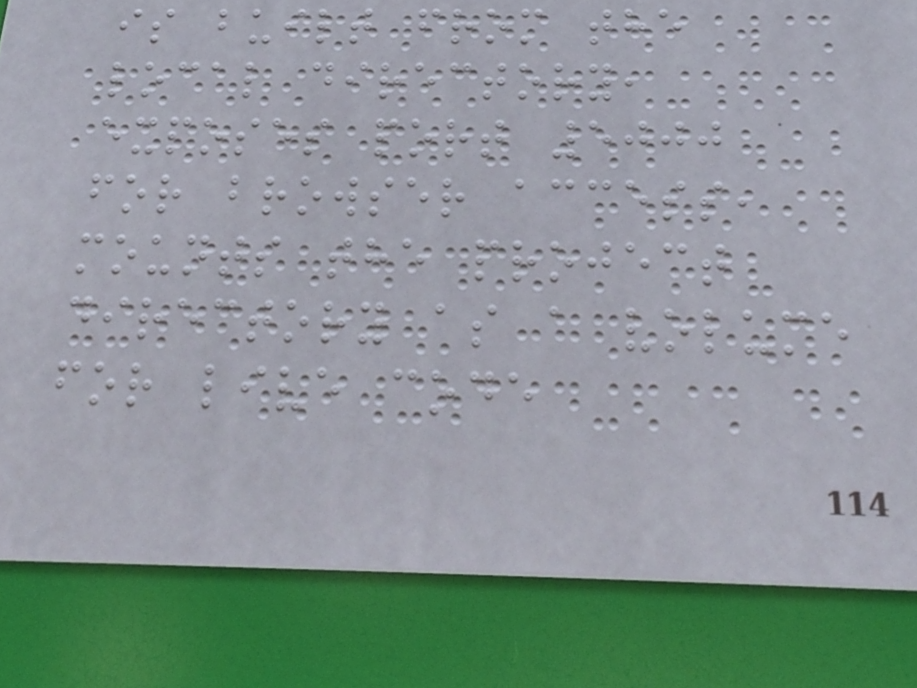is built from the
local directory,
exposes port 5000
for browser access,
mounts the project
directory as a volume
for live code
